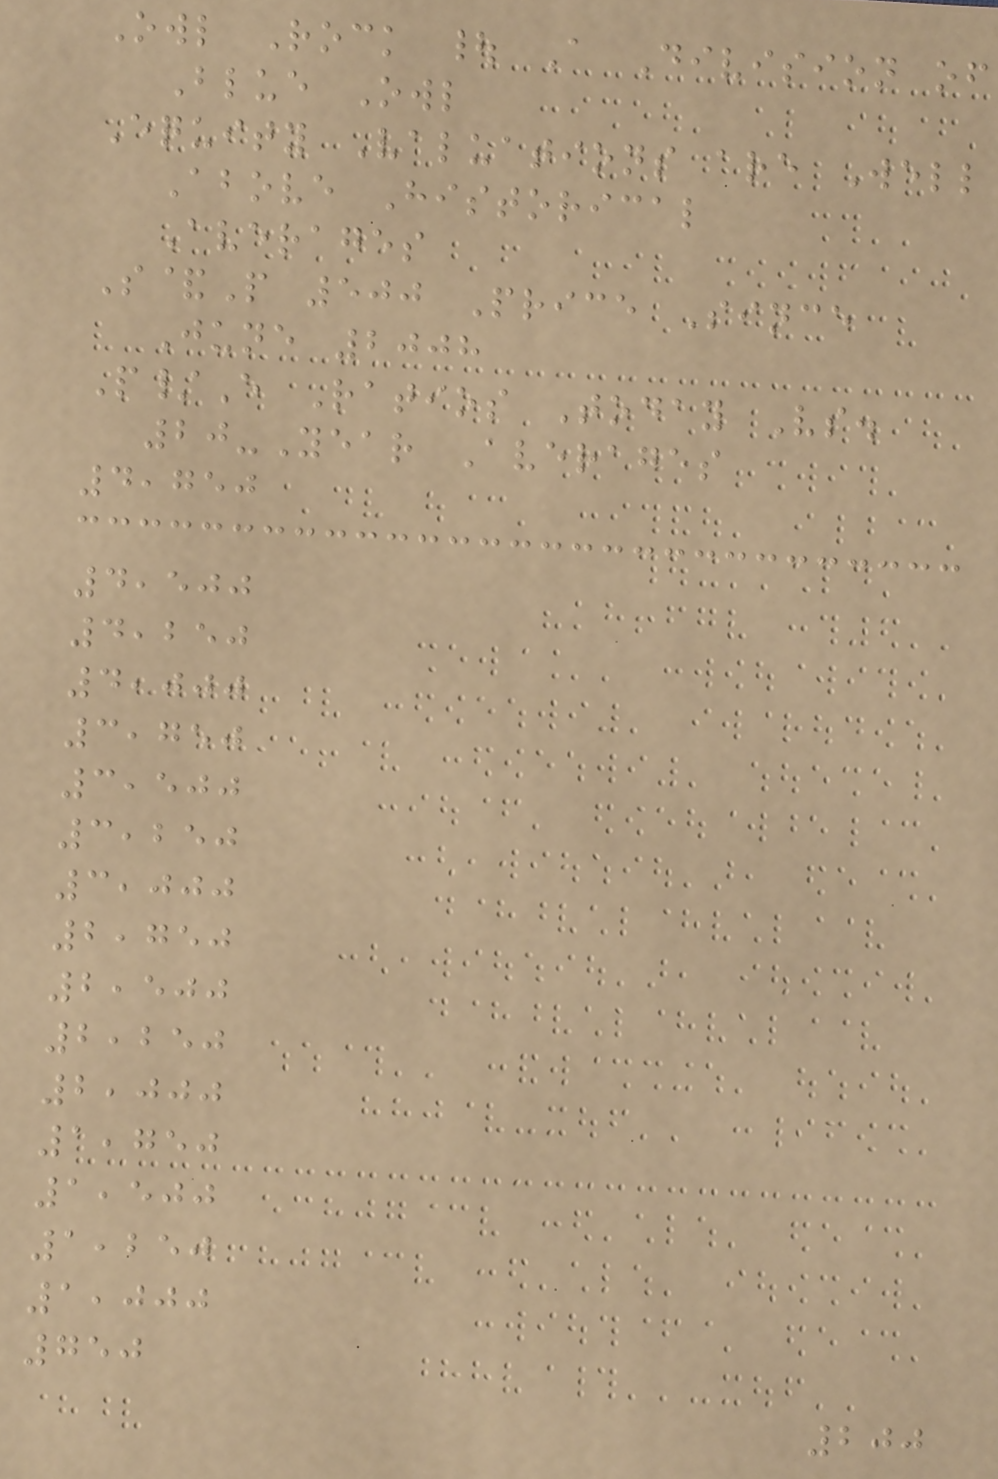Owl Rock | A Division of
Blue Owl
Equity Valuations are Well
Above Historical
Averages
S&P 500 Price Since
June 2008
P/E Ratios Today Vs.
20-Year Averages
4,750
4,500
4,250
4,000
3,750
3,500
3,250
3,000
2,750
2,500
2,250
2,000
1,750
1,500
1,250
1,000
750
200
